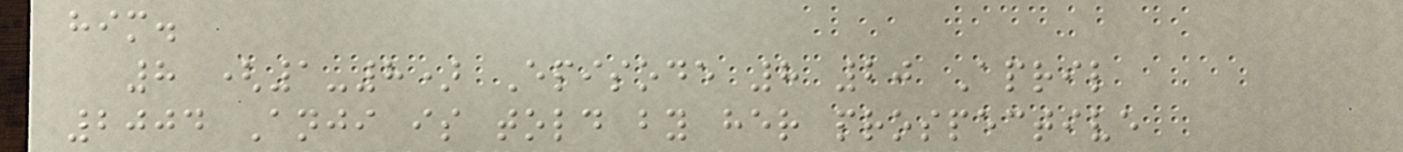him.
8 (1-8) Episode 8 20 April
2004 Anji is told by her prospective
